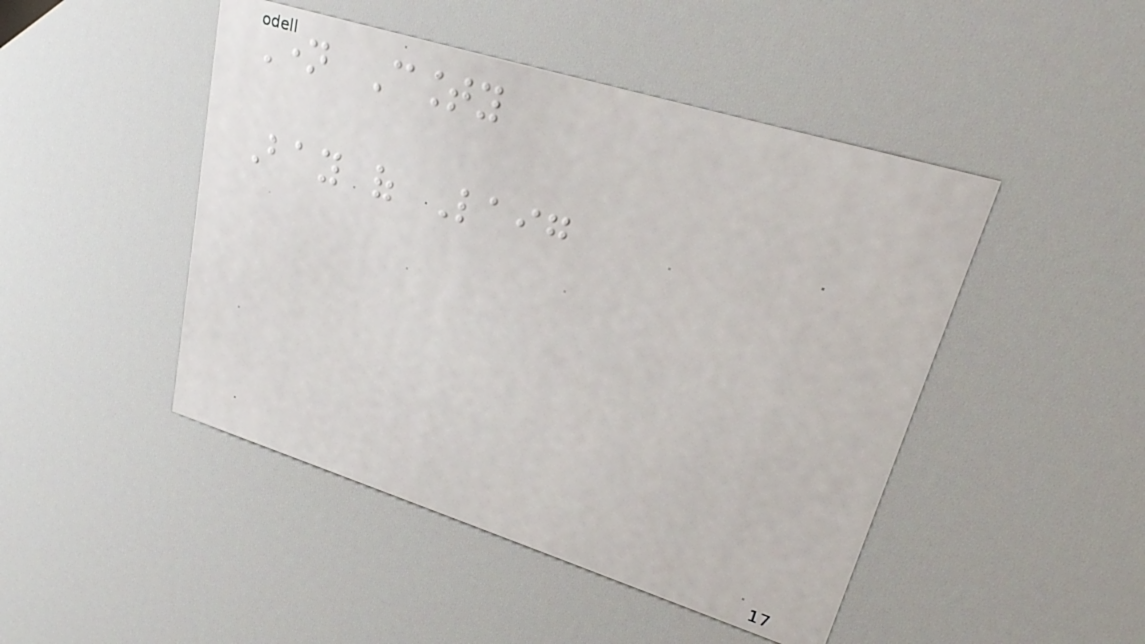Name County
Bay of Laig
